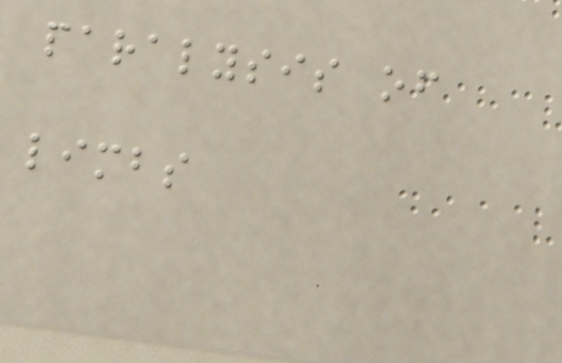paralysis of
limbs
